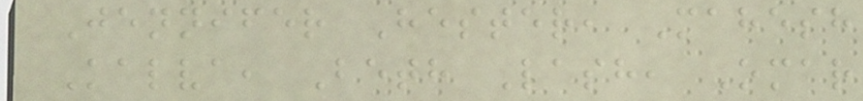Jennifer Hester, Mahesh
Kalva, Beth Lash, Omar
